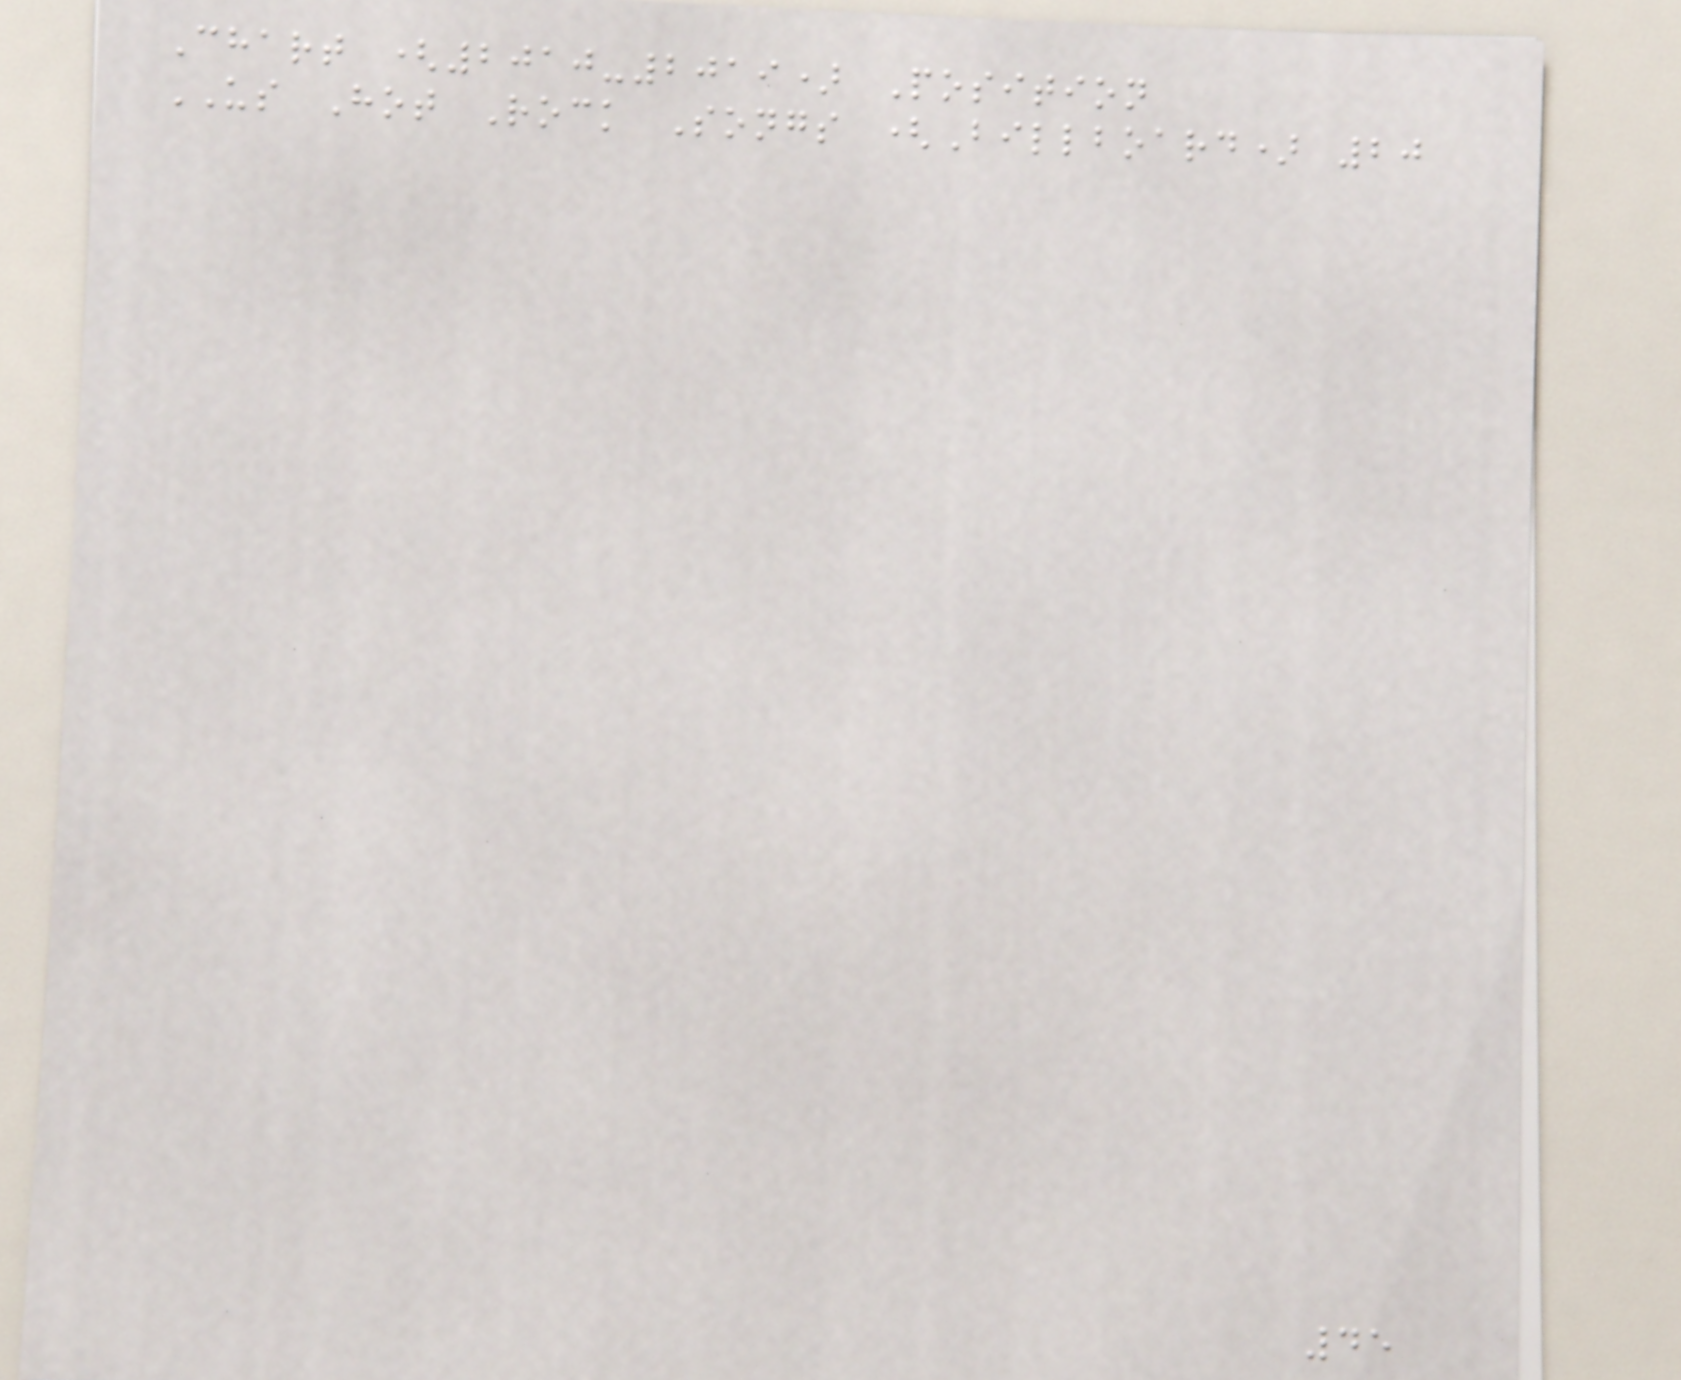Chart (2010-2019) Position
US Hot Rock Songs (Billboard) 20
45
